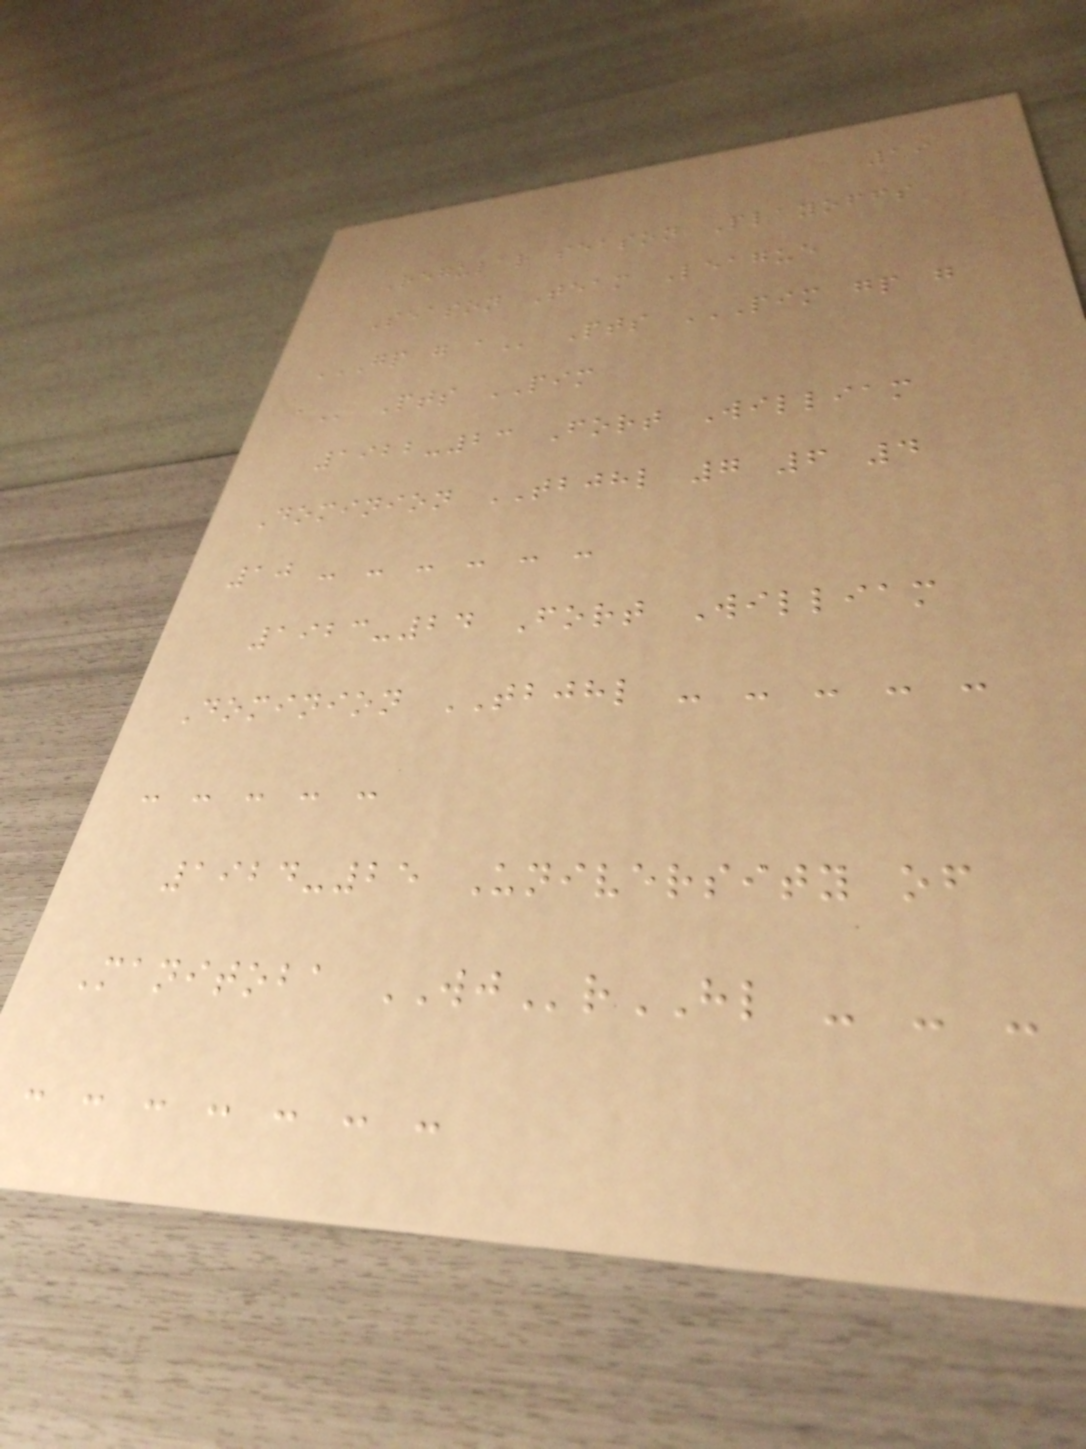19
Regular season Playoffs
Season Team League
GP G A Pts PIM GP G
A Pts PIM
1922-23 Fort William
Dominion TBJHL 7 6 4
10 - - - - - -
1923-24 Fort William
Dominion TBJHL - - - - -
- - - - -
1924-25 University of
Manitoba WJrHL - - -
- - - - - - -
